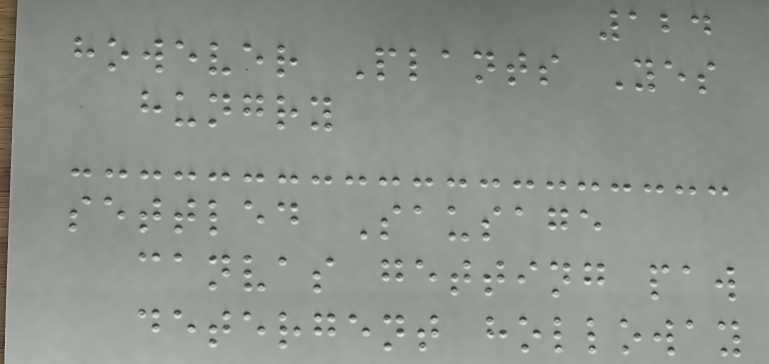124
however Plants Yes
hungry
settled Sausage
canvas getting paw
detergent holloway
